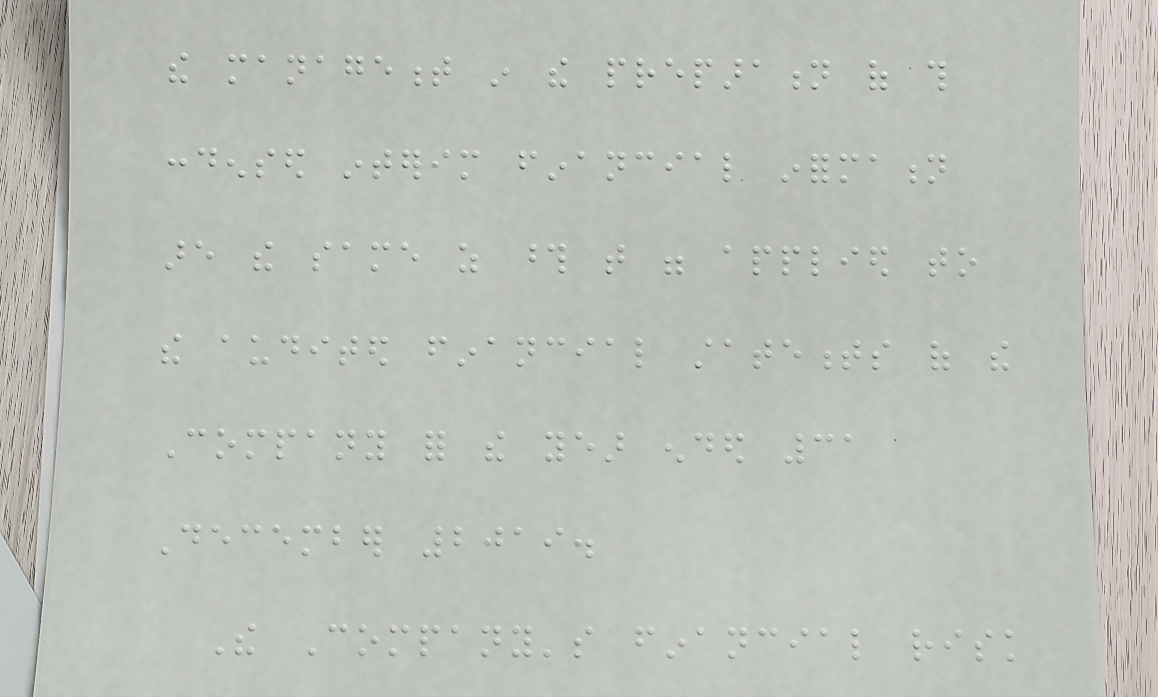the management in the preparation of this
condensed interim financial information
are the same as those that were applied to
the audited financial statements of the
Company for the year ended 31
December 2019.
The Company's financial risk
